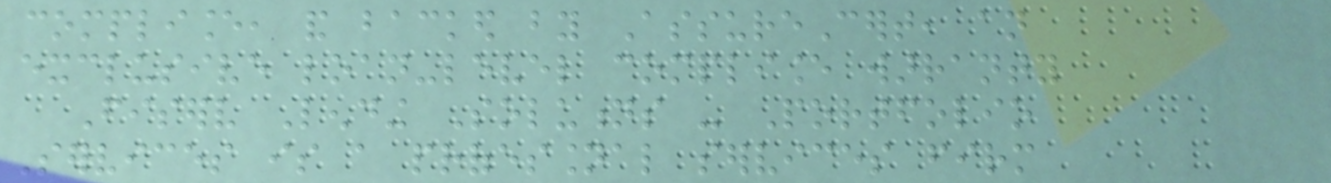compliance, and backed by AssureCert, an
exclusive loan-level compliance warranty
Fiserv Lending Solutions - Portfolio
Services is a professional services firm
